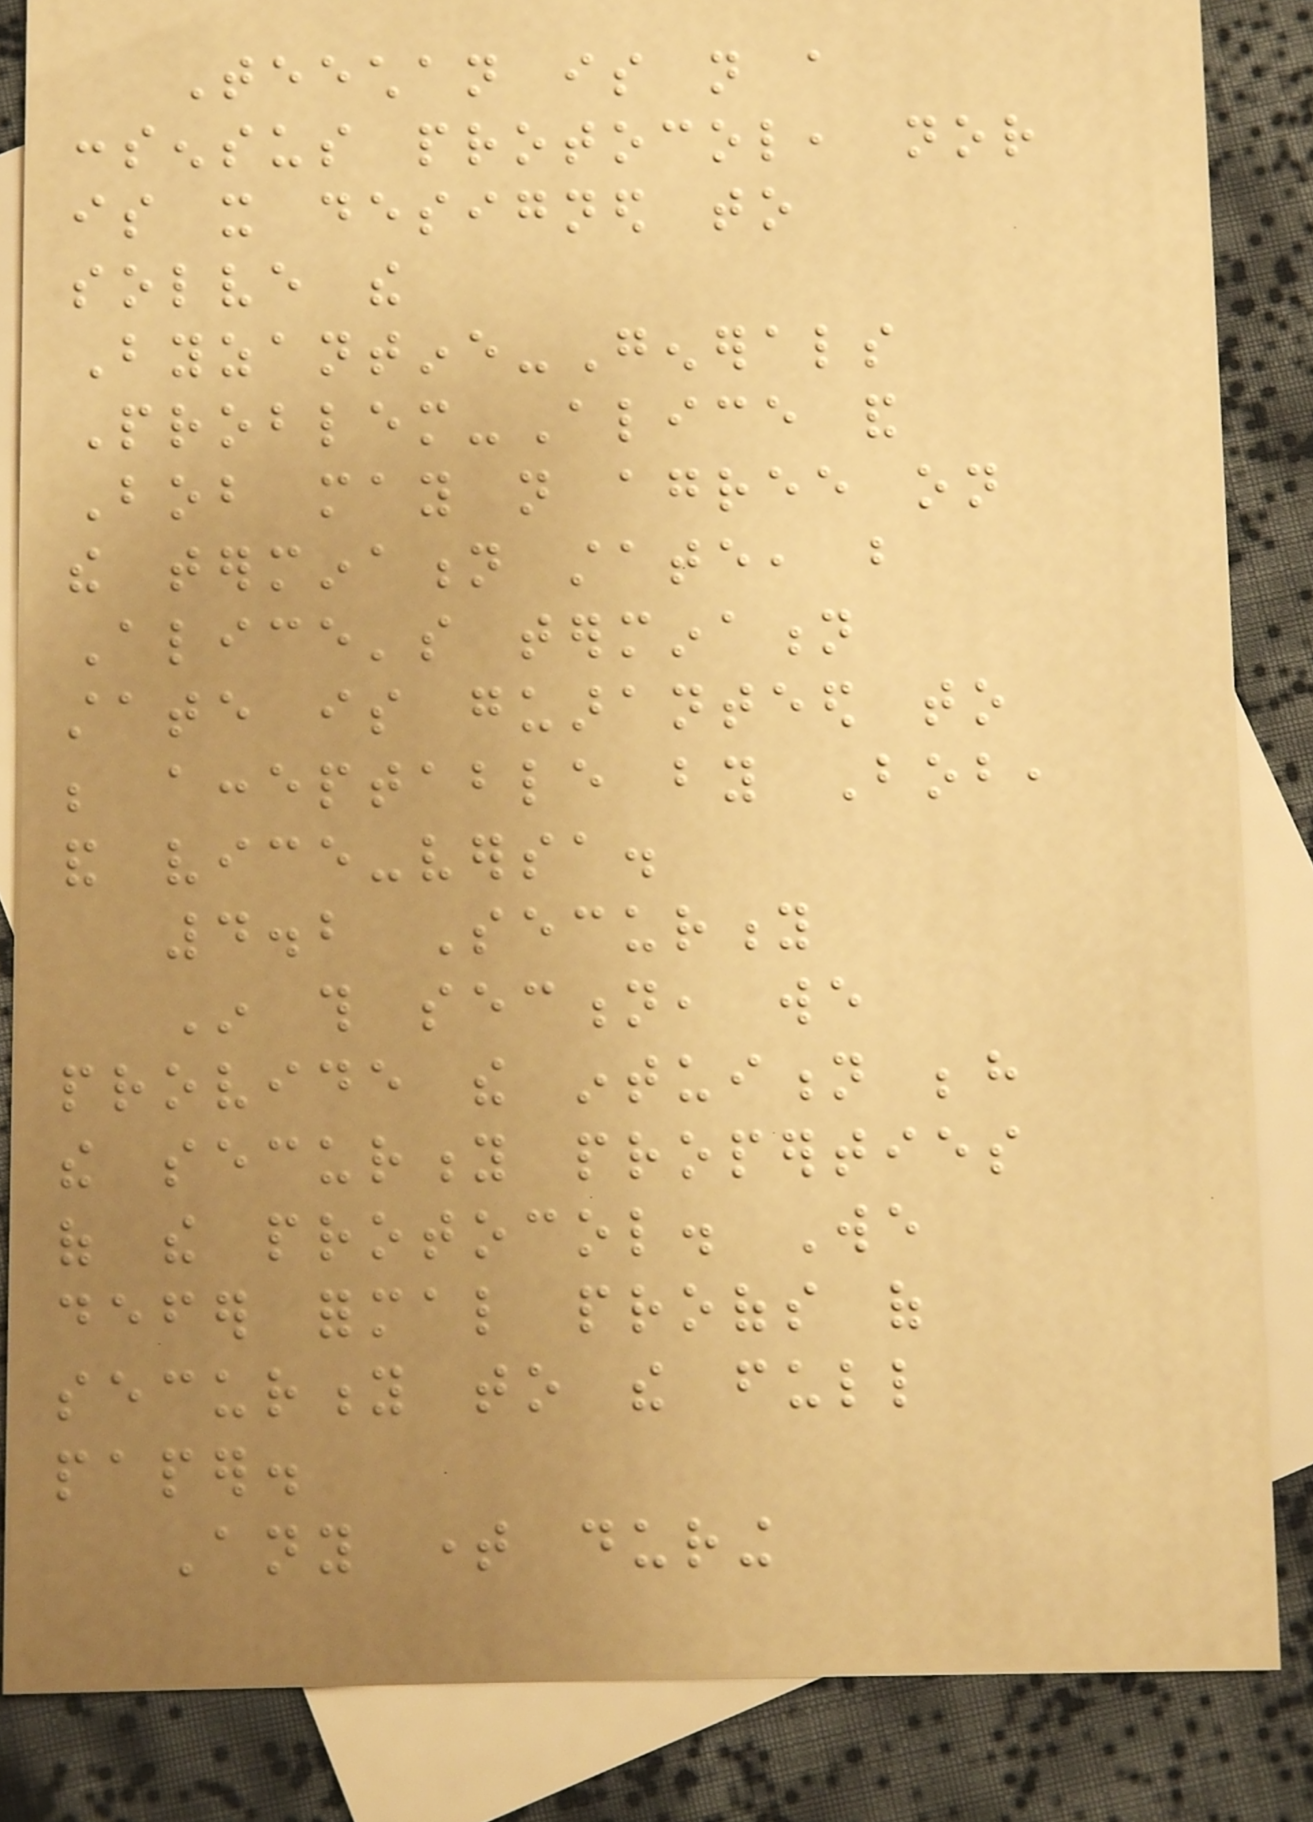Teechan is not a
consensus protocol, nor
is it designed to
solve the
Byzantine-Generals
Problem-Alice and
Bob may not agree on
the termination state, but
Alice's termination
state is guaranteed to
be acceptable by Bob,
and vice-versa.
4.2 Security
In this section, we
provide the intuition behind
the security properties
of the protocol. We
defer formal proofs of
security to the full
paper.
Any time during
